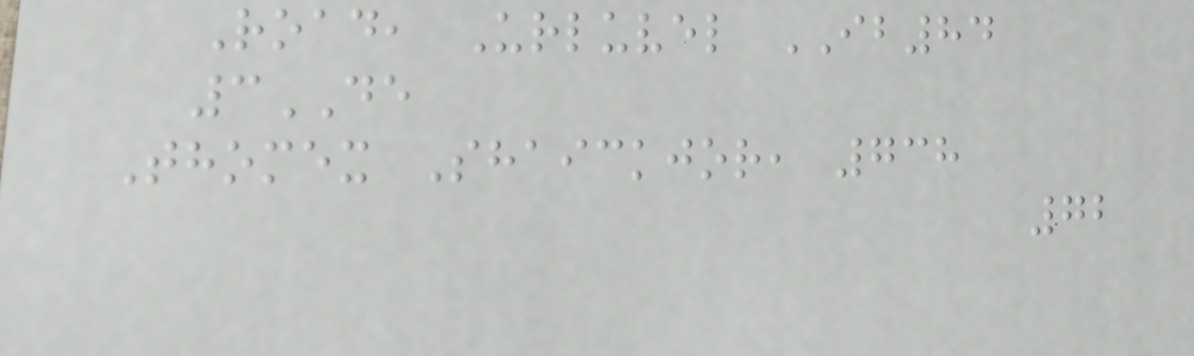Road, Urluvel IB84
3DE
Thomex Shaickjor, 738
72
